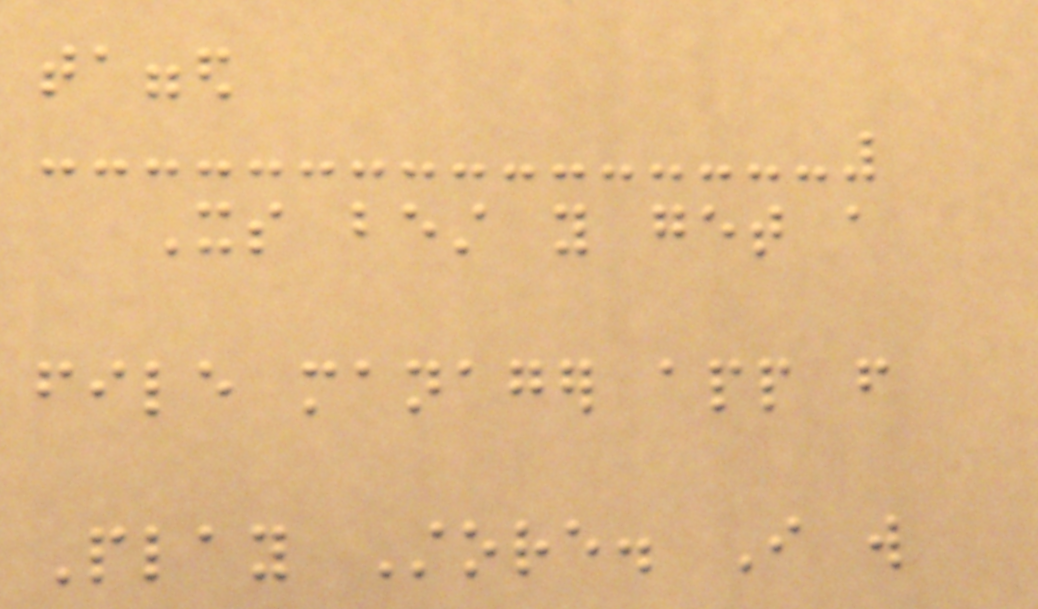tagged
Its best you get a
file manager app from
Play Store. I will
